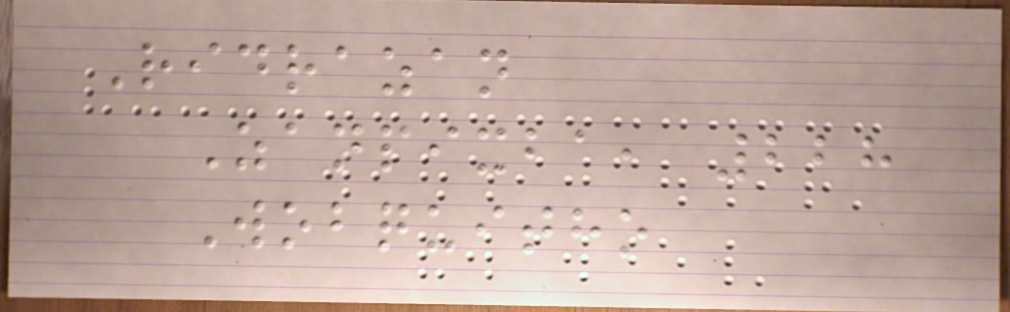Ridrazan
Zanpixba, 228
Wobquitho
